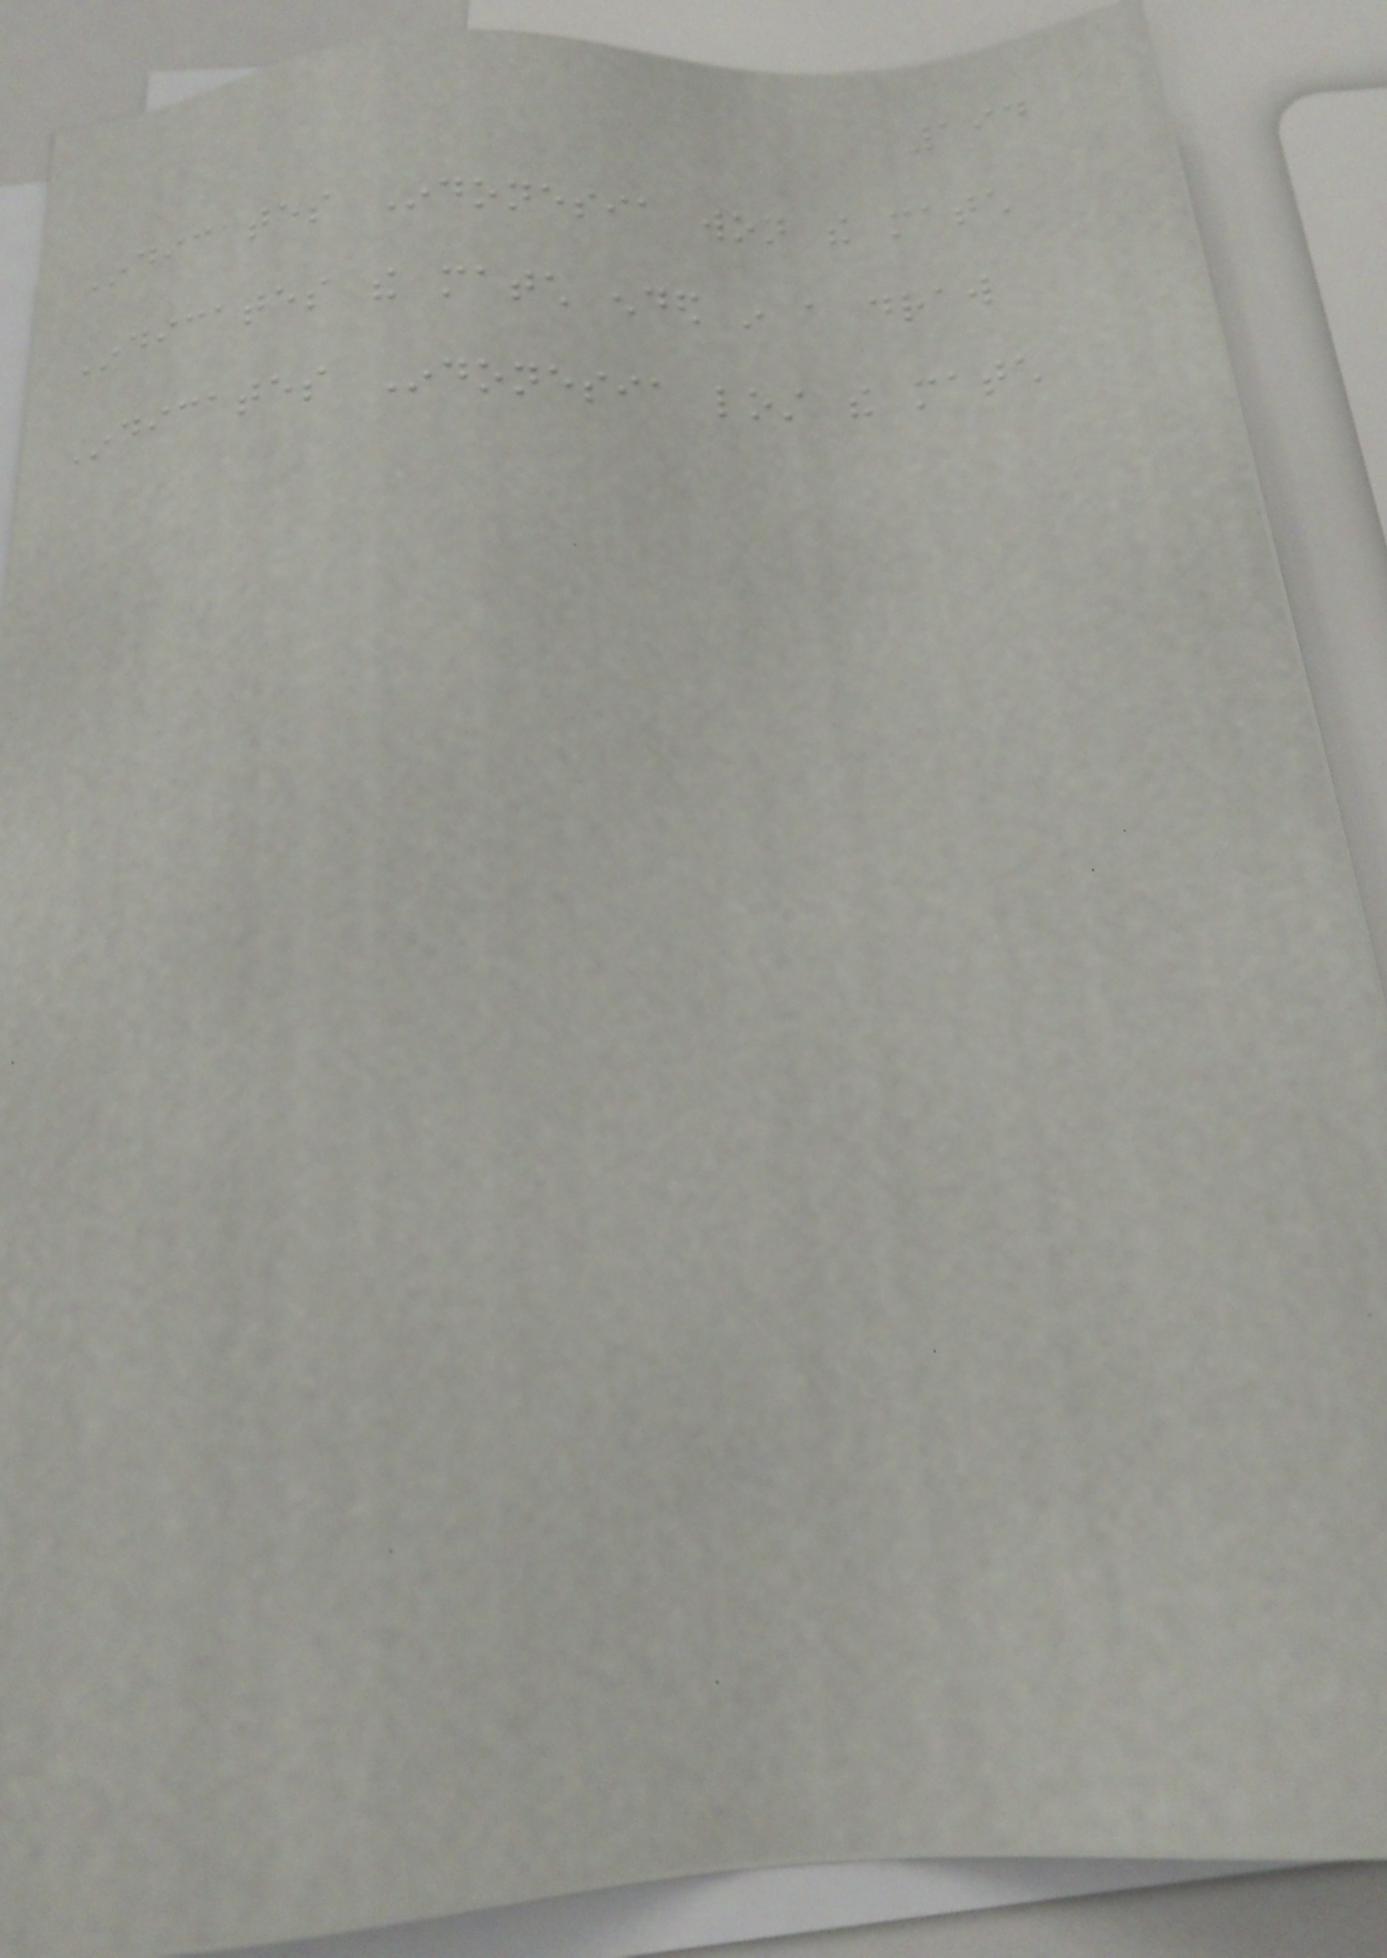194
Indicates Indonesia won the match
Indicates the match ended in a draw
Indicates Indonesia lost the match
